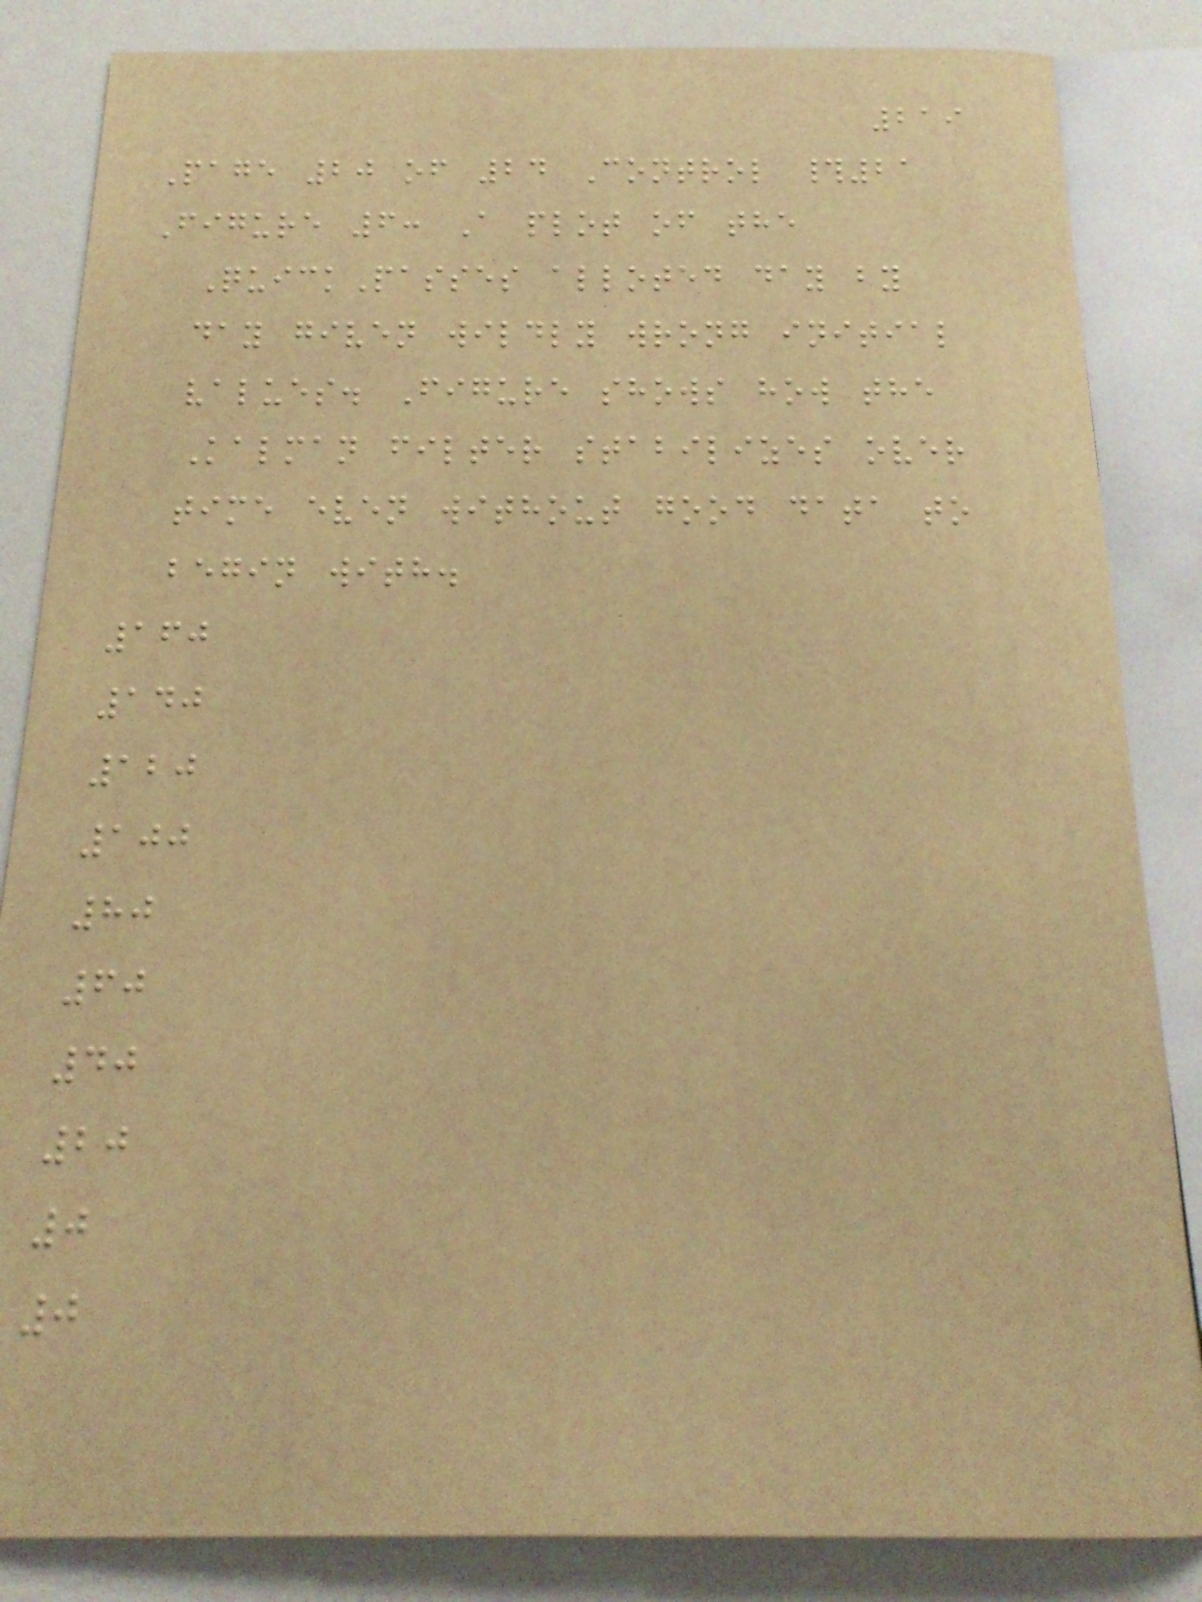219
Page 20 of 24 Control #21
Figure 6: A plot of the
QuickPasses alloted day by
day given wildly wrong initial
values. Figure shows how the
Kalman filter stabilizes over
time even without good data to
begin with.
160
140
120
100
80
60
40
20
0
0
